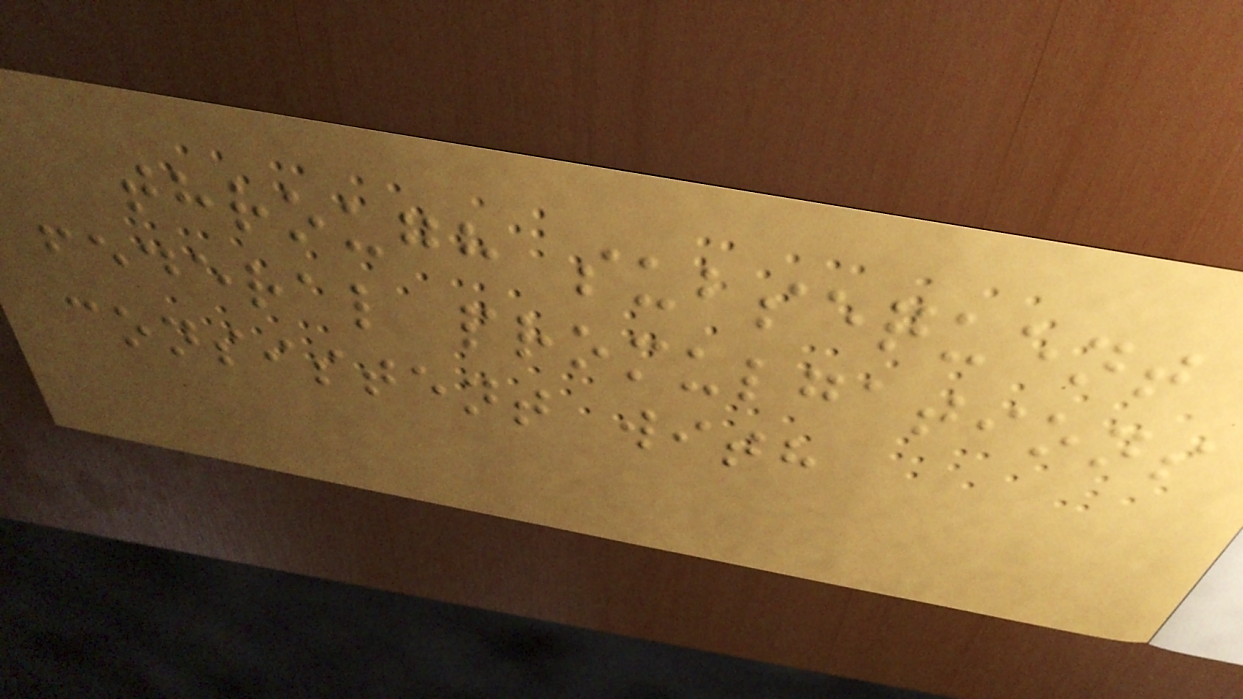through subsequent
federal promulgations
consistent with
